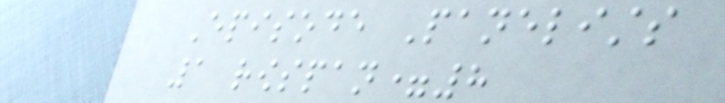Episode Panelists
1 rowspan=8
